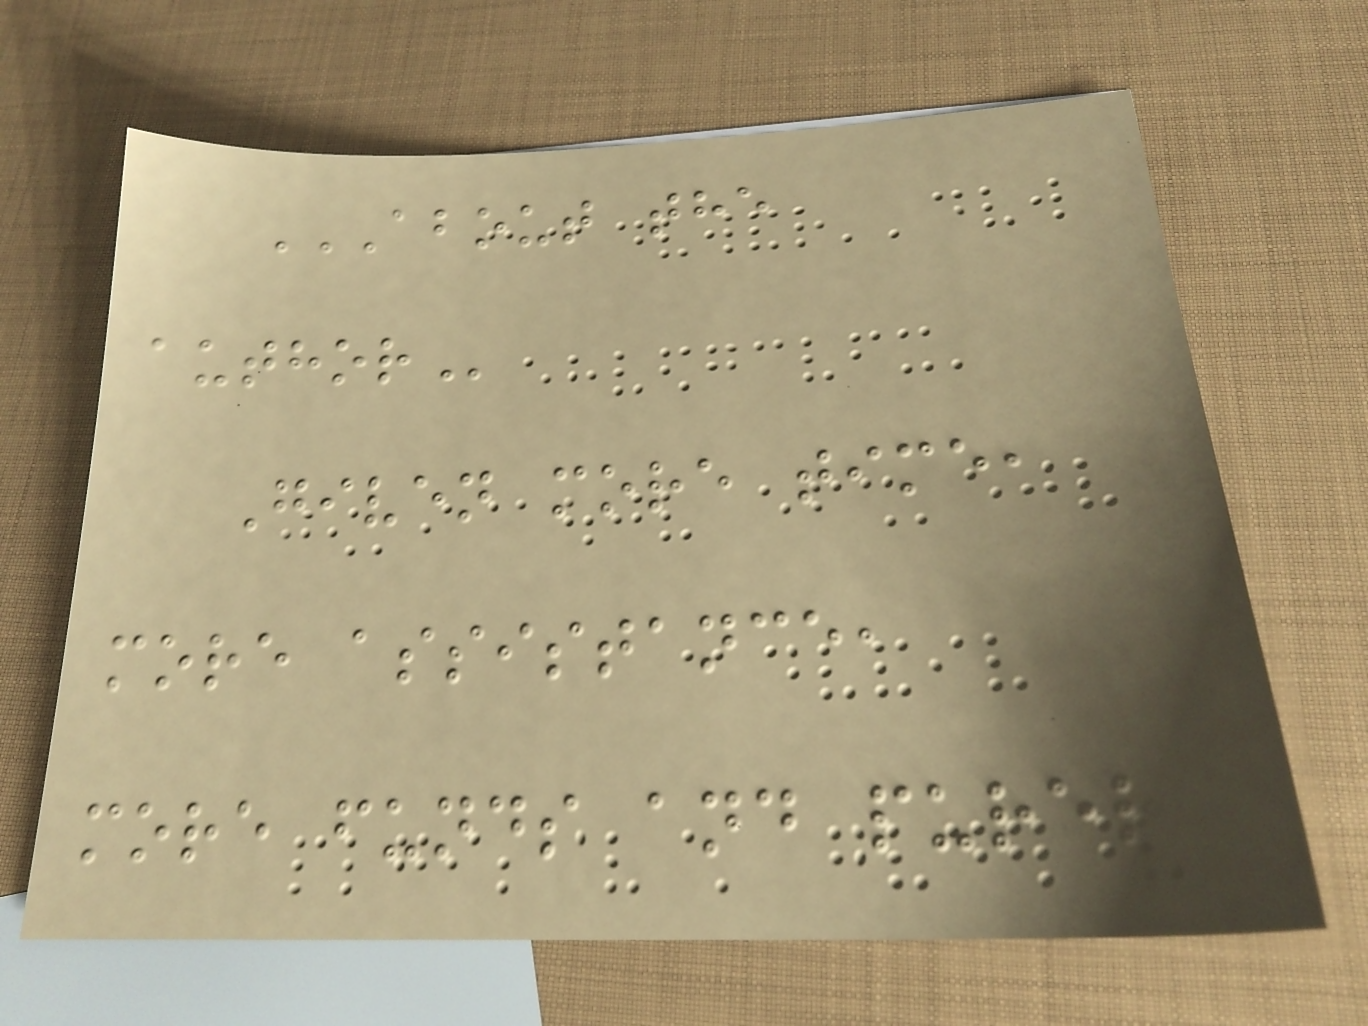ABOUT THE
AUTHOR
Given more time,
more assistance,
more funds and purer
